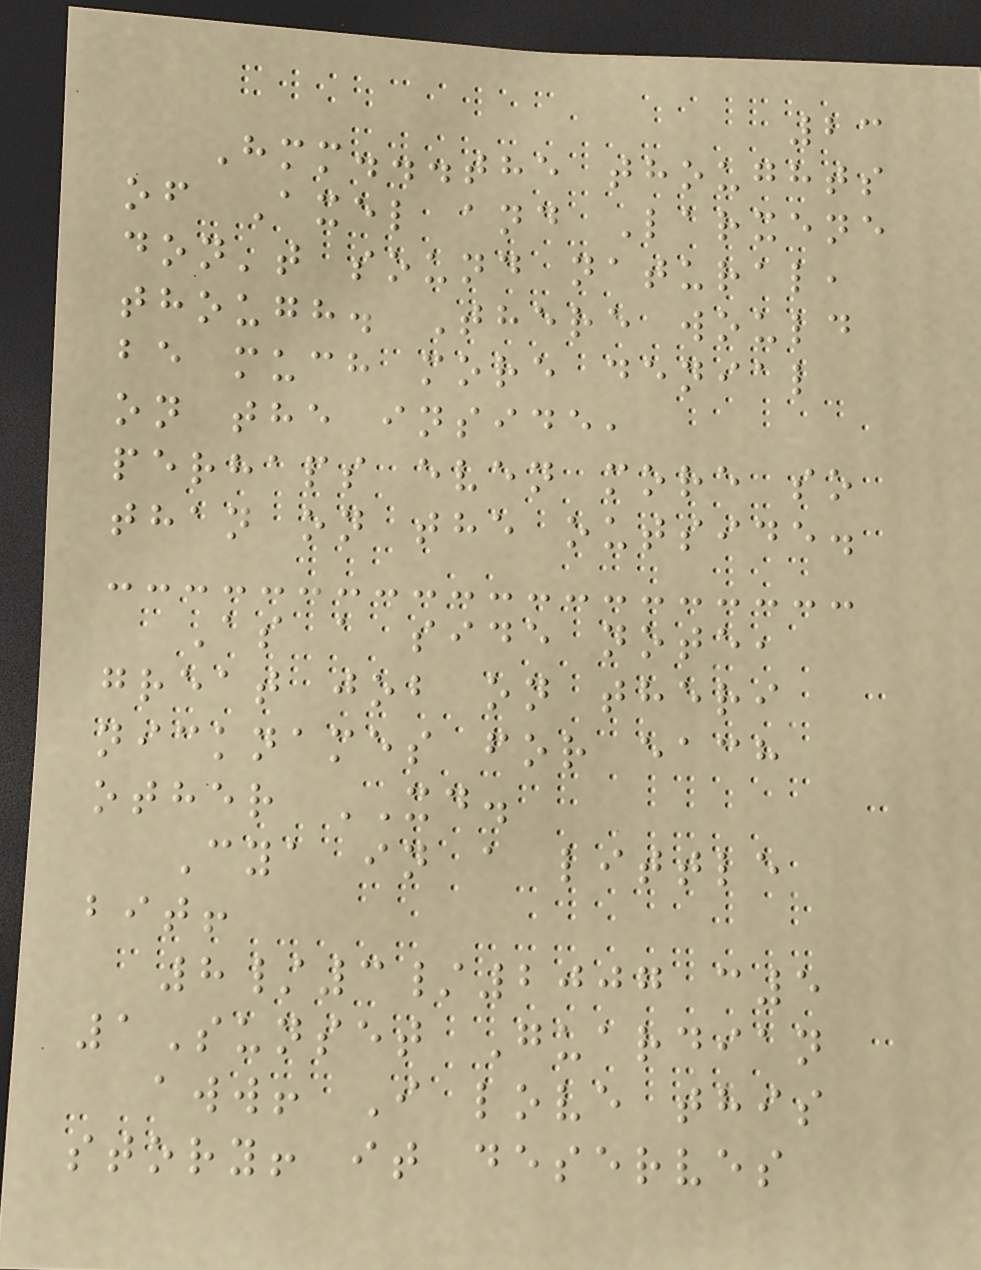23
Hmm...the thoughts
of Axel and Larxene
don't sound natural,
though. There would
be much more denial
on the inside,
perhaps even more so
than on the outside.
As a side note,
great job on theri
nicknames for each
other XD.
Cya in a little
bit!
8/3/2007 c5
1Sunset Guardian
aww! I love this
story! it deserves
